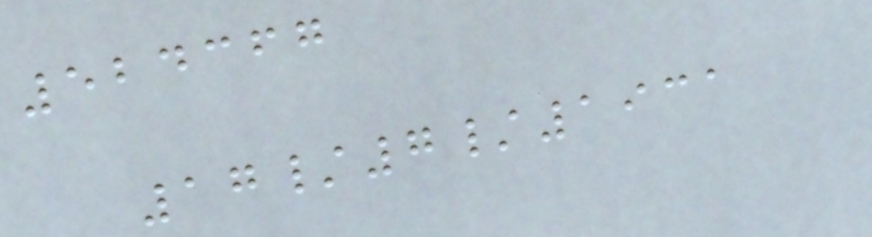524367
17/7/1931
